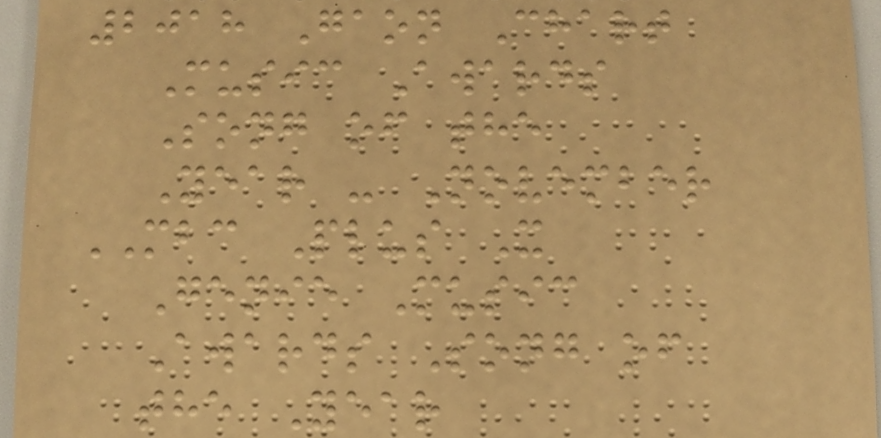2018 Gaon Chart
Music Awards
Song of the
Year - November
MBC Plus X
Genie Music
Awards Song of
the Year
